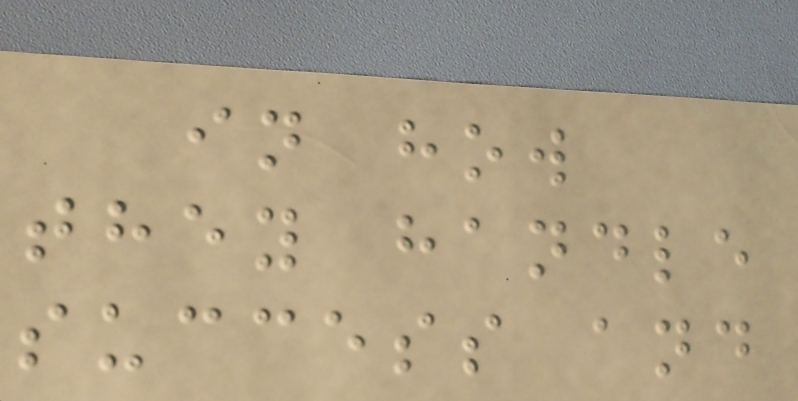in how
they handle
success and
